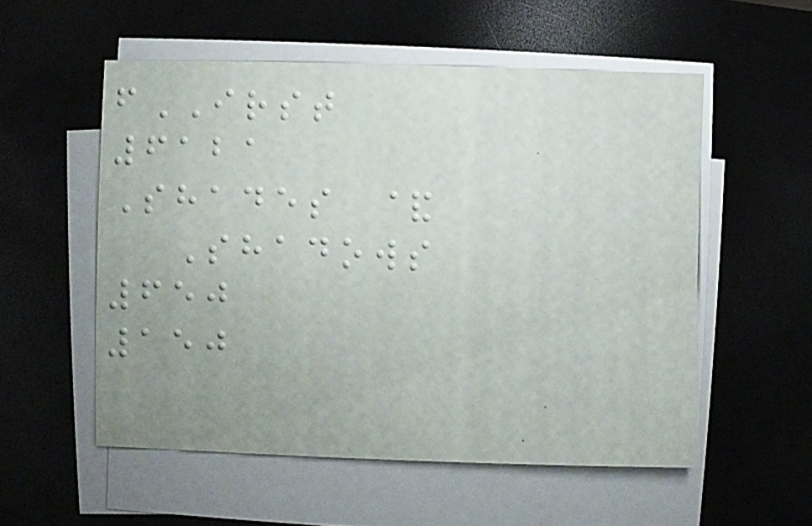fIRST
6121
Shades &
Shadows
650
150
